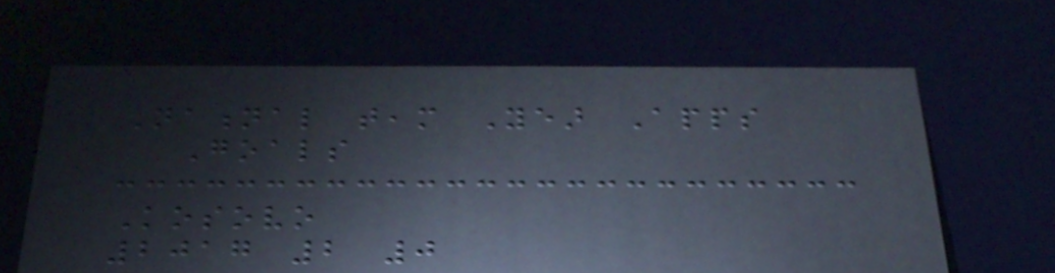National team Year Apps
Goals
Kosovo
2017 2 0
